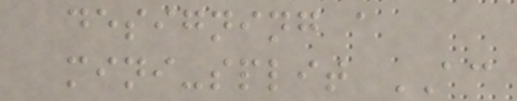designing a
mini-split AC
